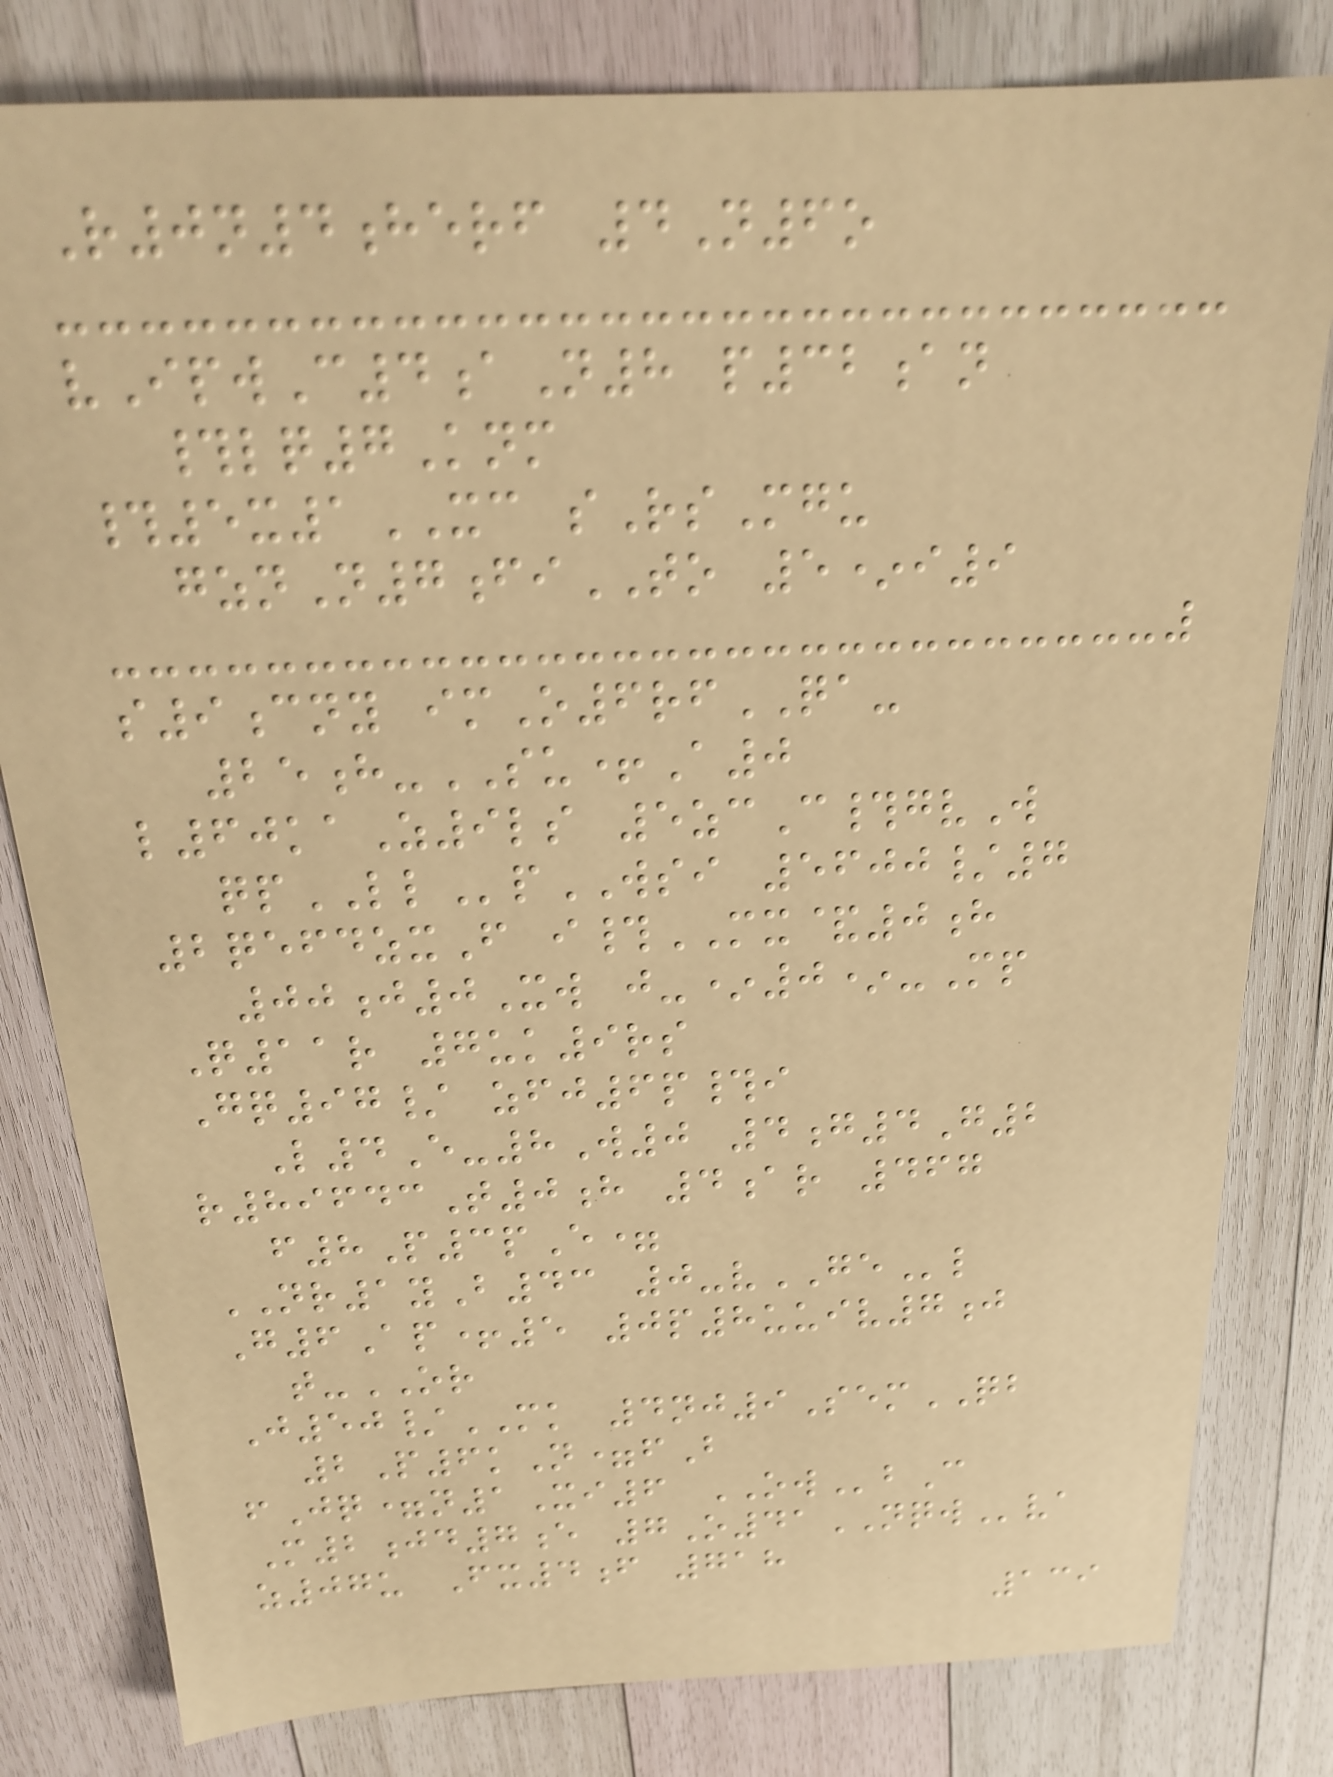R0n4herf 4N6o
vIpwC4aN8 p32an
#lq7Knm
#5x1XC sRsMgu
gznN7fiTO 5*i9
s9cny imO6rfQA-
25h-SU+A0
l60kaZ9ls 5zcC#gvW
qpLLpWSI 5600/7
2qefdzxF i#MX&0h
00j0Xw j-*0*-Mp
Q11r 7uk9rs
Gq97/ zfj6p#i
L4E-8W0 4g4G2
r89643T0h 4ar 467
f8P3pE=
NR1yB43 0-vGEl
G6Ap+5 0p8uuiv7j
t-OR
J50/MK 4nj9SemQB
2P6kN=fB
fJq=n1Xi6 OWbC
M2jd7e 7O41NQWva
z07u Fx4f 718
139
